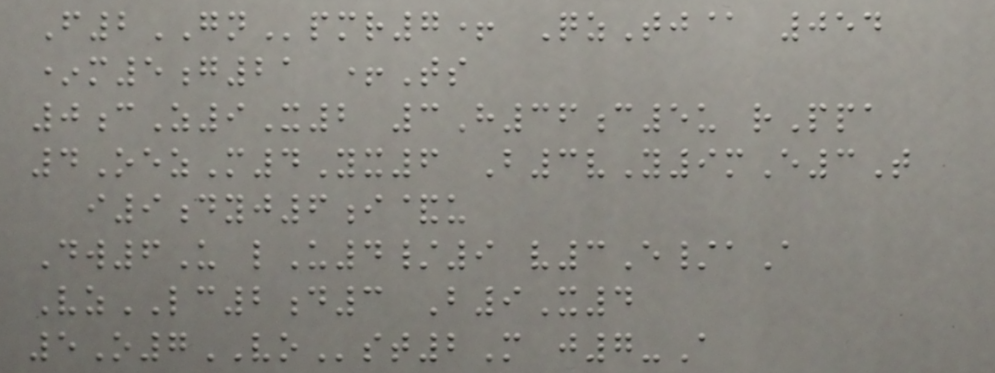F2GNpmr7+ QzTj@ 054
*m5g21 +Ts
0cZ9X2 3H36c5u rPpa
4OezM4Yx6 B3vY9mE3T
i9dyj6i&u
Dw6U lU4/9 v3E/aA
VzLC2d3 B9X4
5O7VOst2M j7-A
